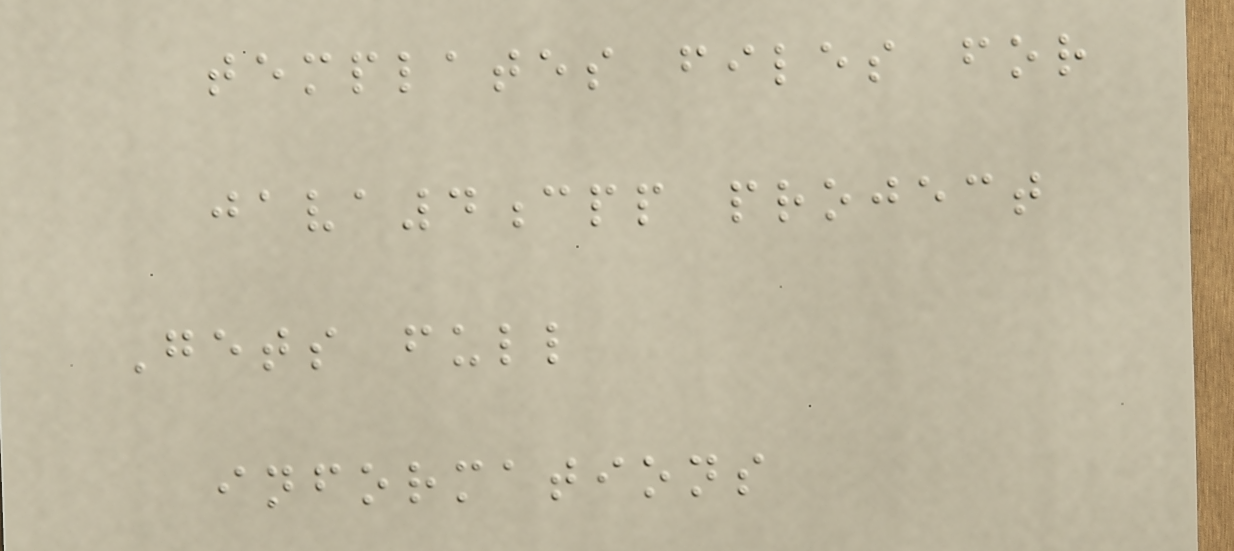templates files for
java4cpp project
Gets full
informations
